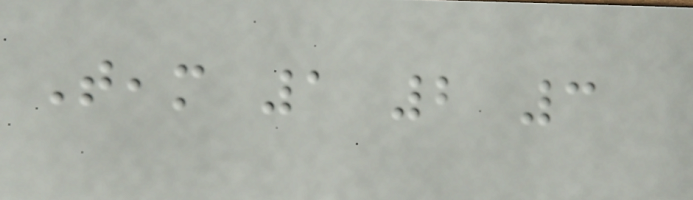Team 1 2 3
